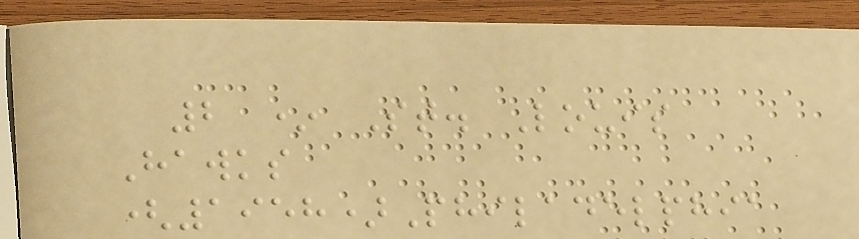2 * St. Louis
Hawks
(1958)Philadelphia
